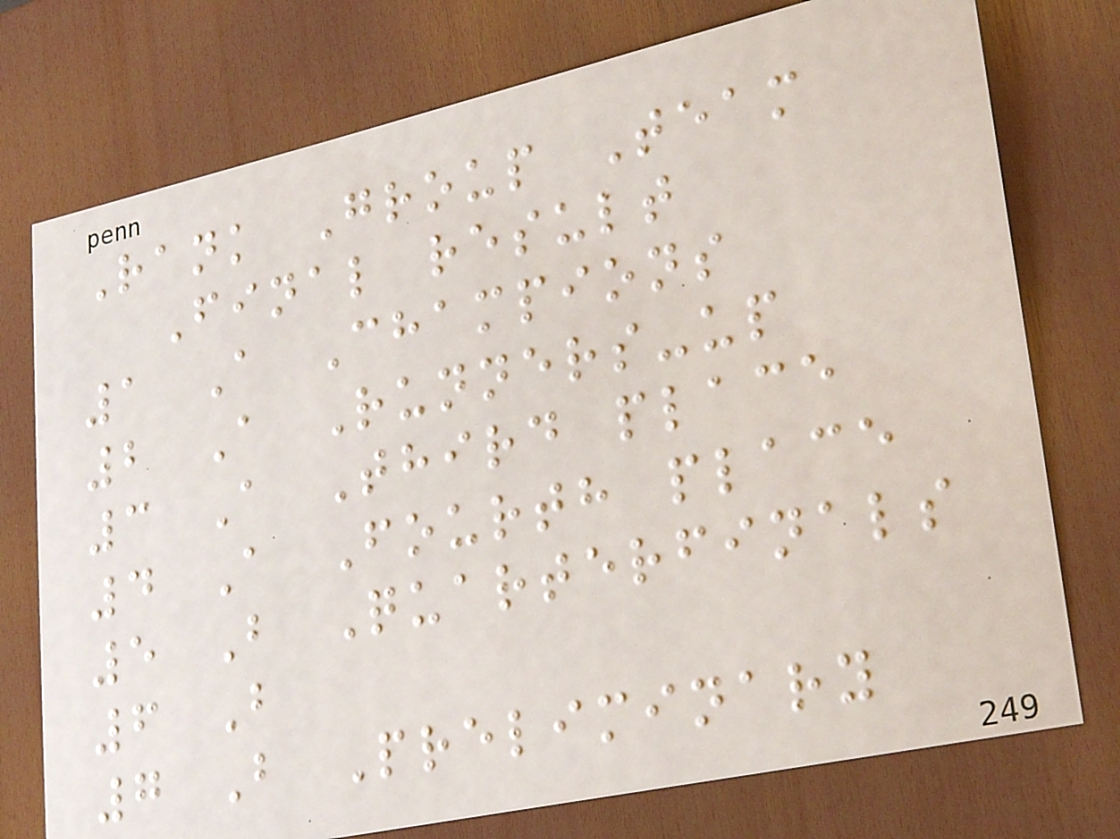Rank Group Team
Final result
1 A Champions
2 A Runners-up
3 A Third place
4 A Fourth place
5 B Quarterfinals
6 B
7 B Preliminary
